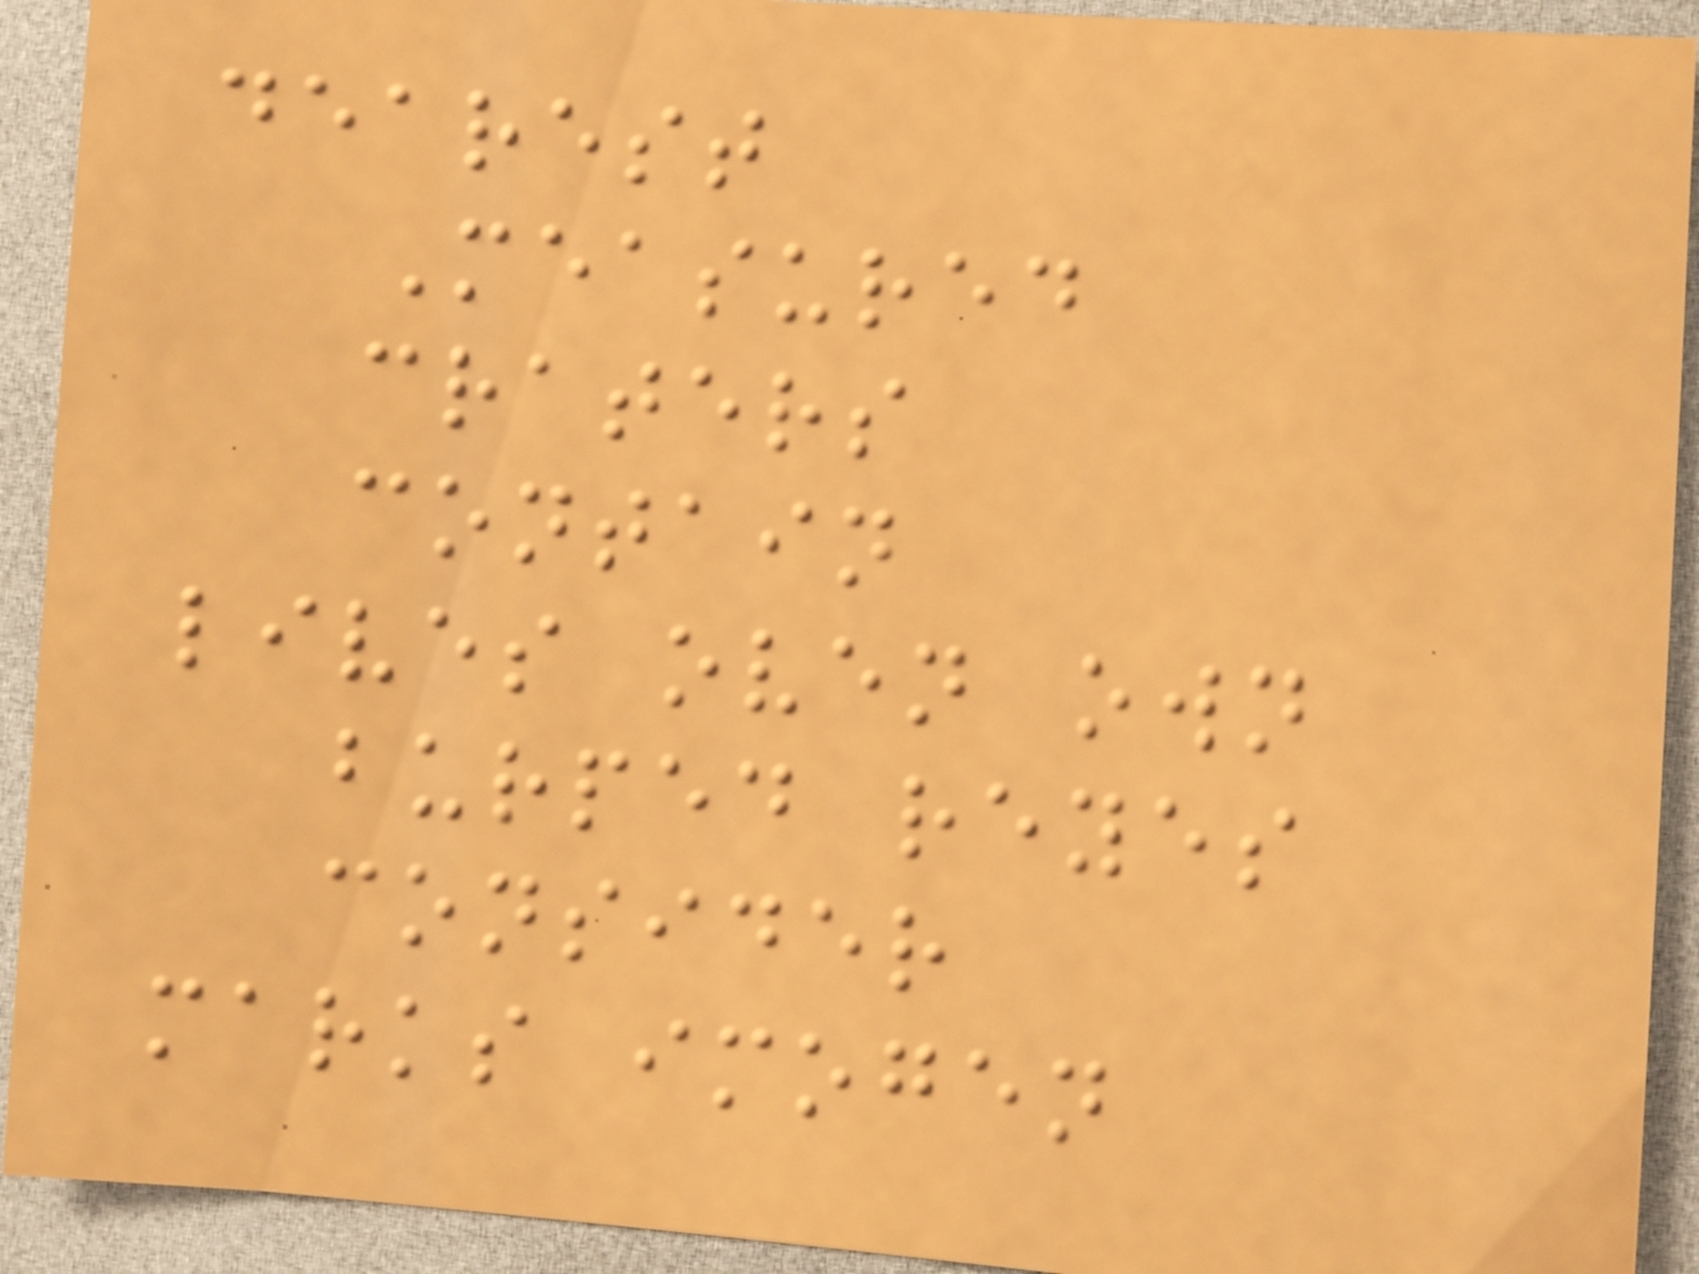dearest
Measured
craters
contain
lives oven own
burped reyes
consider
marks imogen
